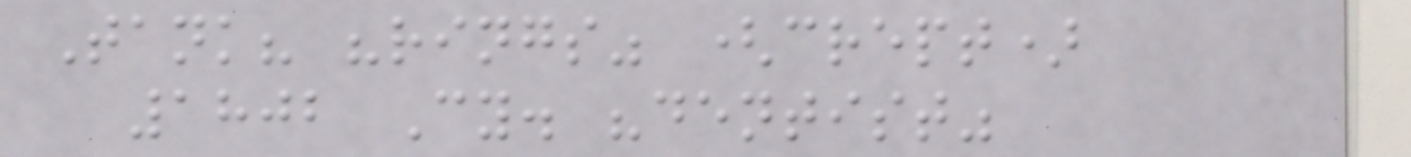Tank? "rings" (crept)
1802 Cy. "dentist"
